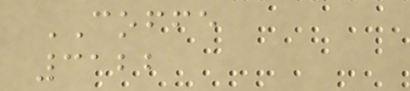COFFE
3122
